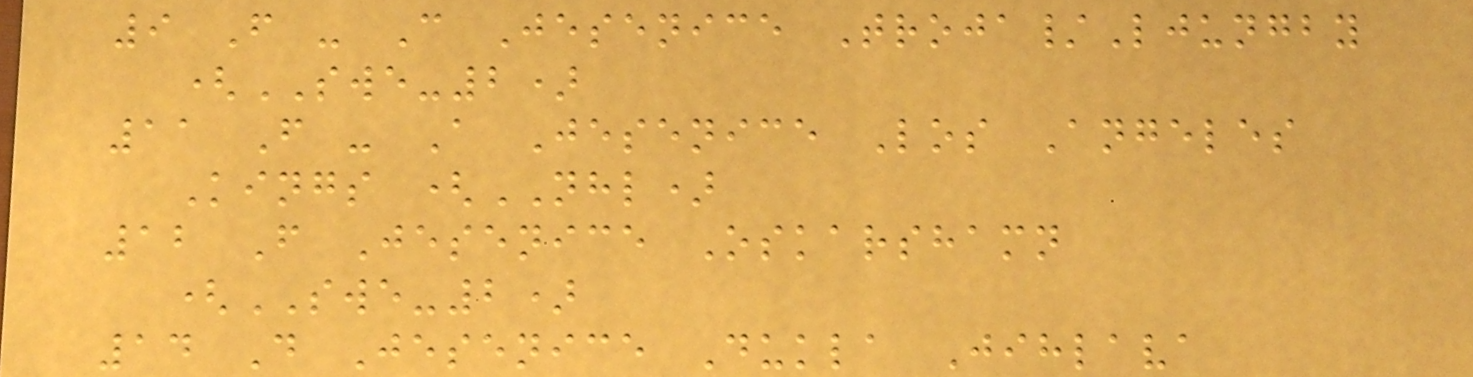9 F - C Jesenice Troja/Ljungby
(SWE-2)
11 F - A Jesenice Los Angeles
Kings (NHL)
12 F Jesenice Oskarshamn
(SWE-2)
14 D Jesenice Dukla Jihlava
